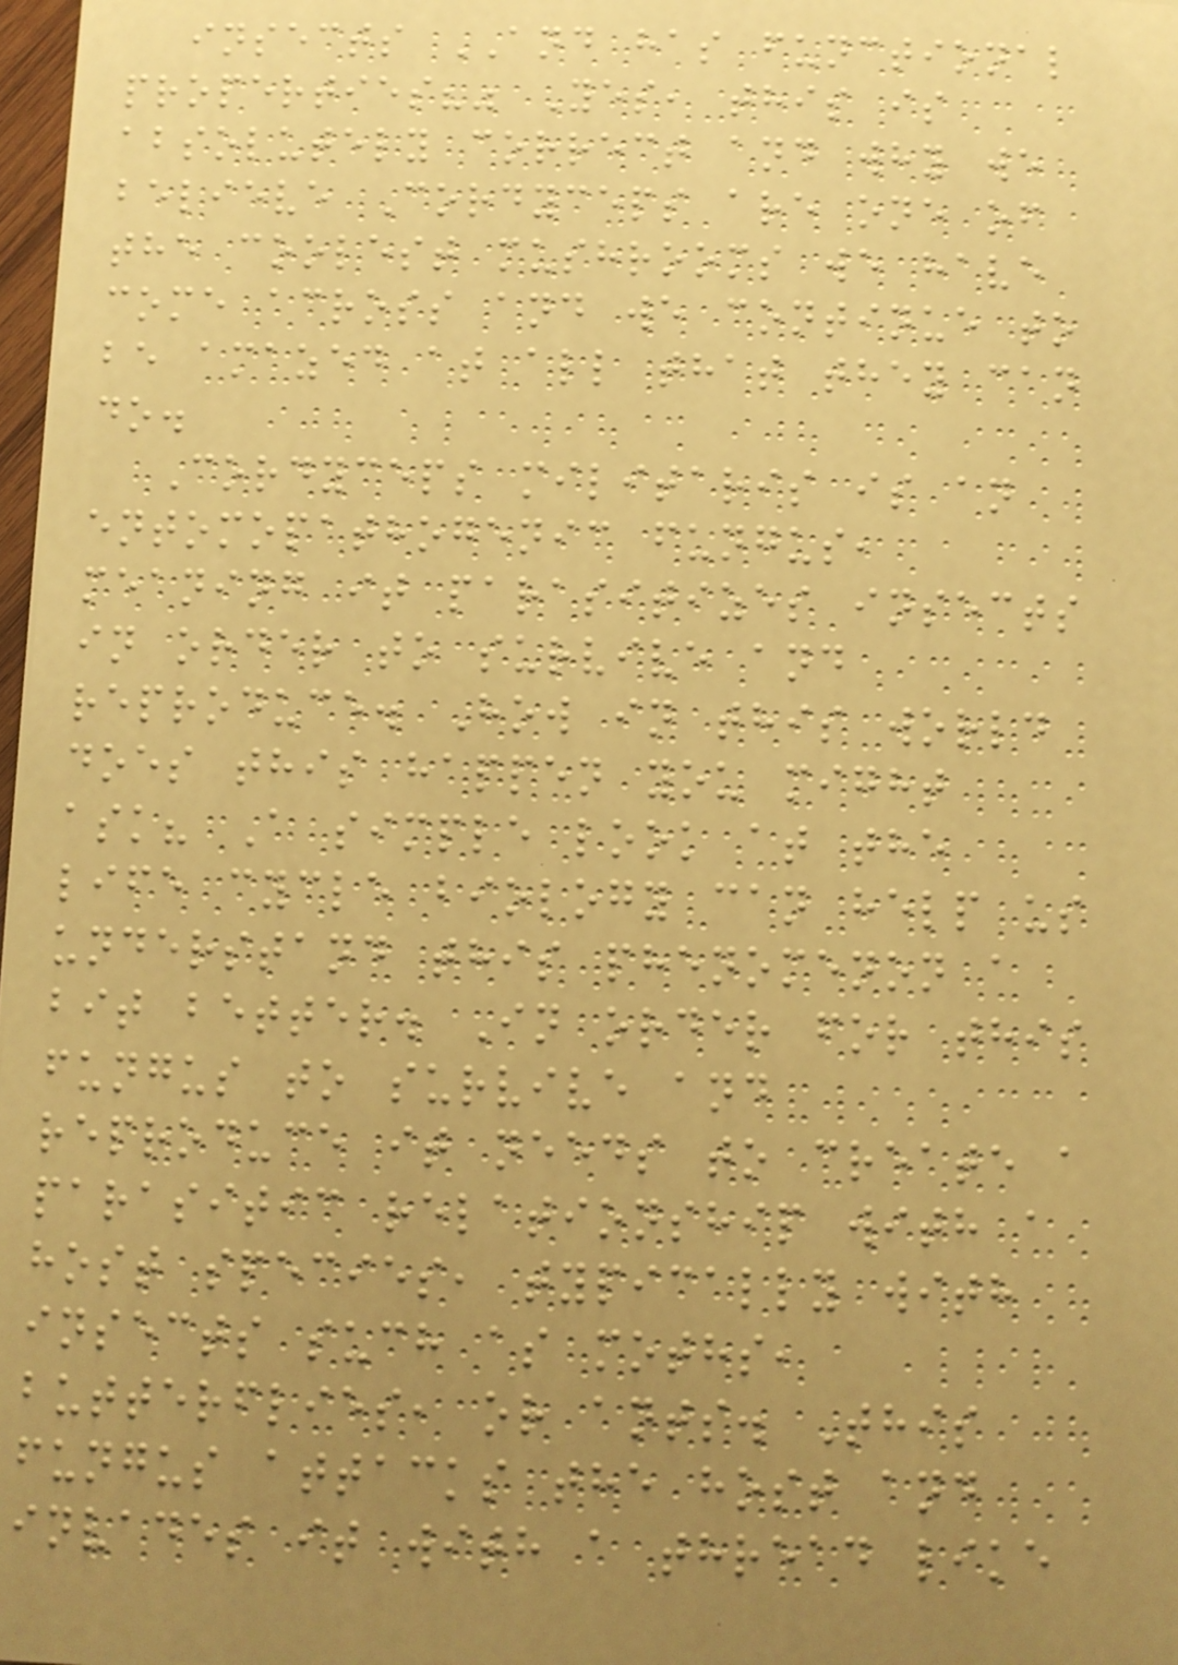insects AND has functional
properties?" Yes, this is
absolutely correct and why we
believe Cordyceps are one of
the coolest mushrooms we have
come across and we continue to
be amazed at all that they can
do.
Cordyceps militaris is an
entomopathogenic fungus,
meaning it parasitizes insects
in order to survive and
reproduce. How in this world
does this happen you might
ask? A simple look at the
life cycle biology can help us
understand this phenomenon a
bit better. In order for this
fungus to survive and
reproduce it needs to create a
parasitic relationship with a
host species, typically with
insects such as moths,
butterflies, or ants. This
fungus attacks the host and
invades it with a thread like
